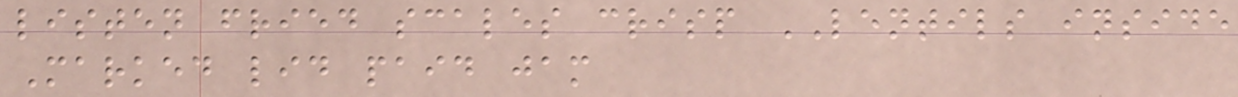listen fried scales crisp LENTILS inside
Marked lid paid jam
